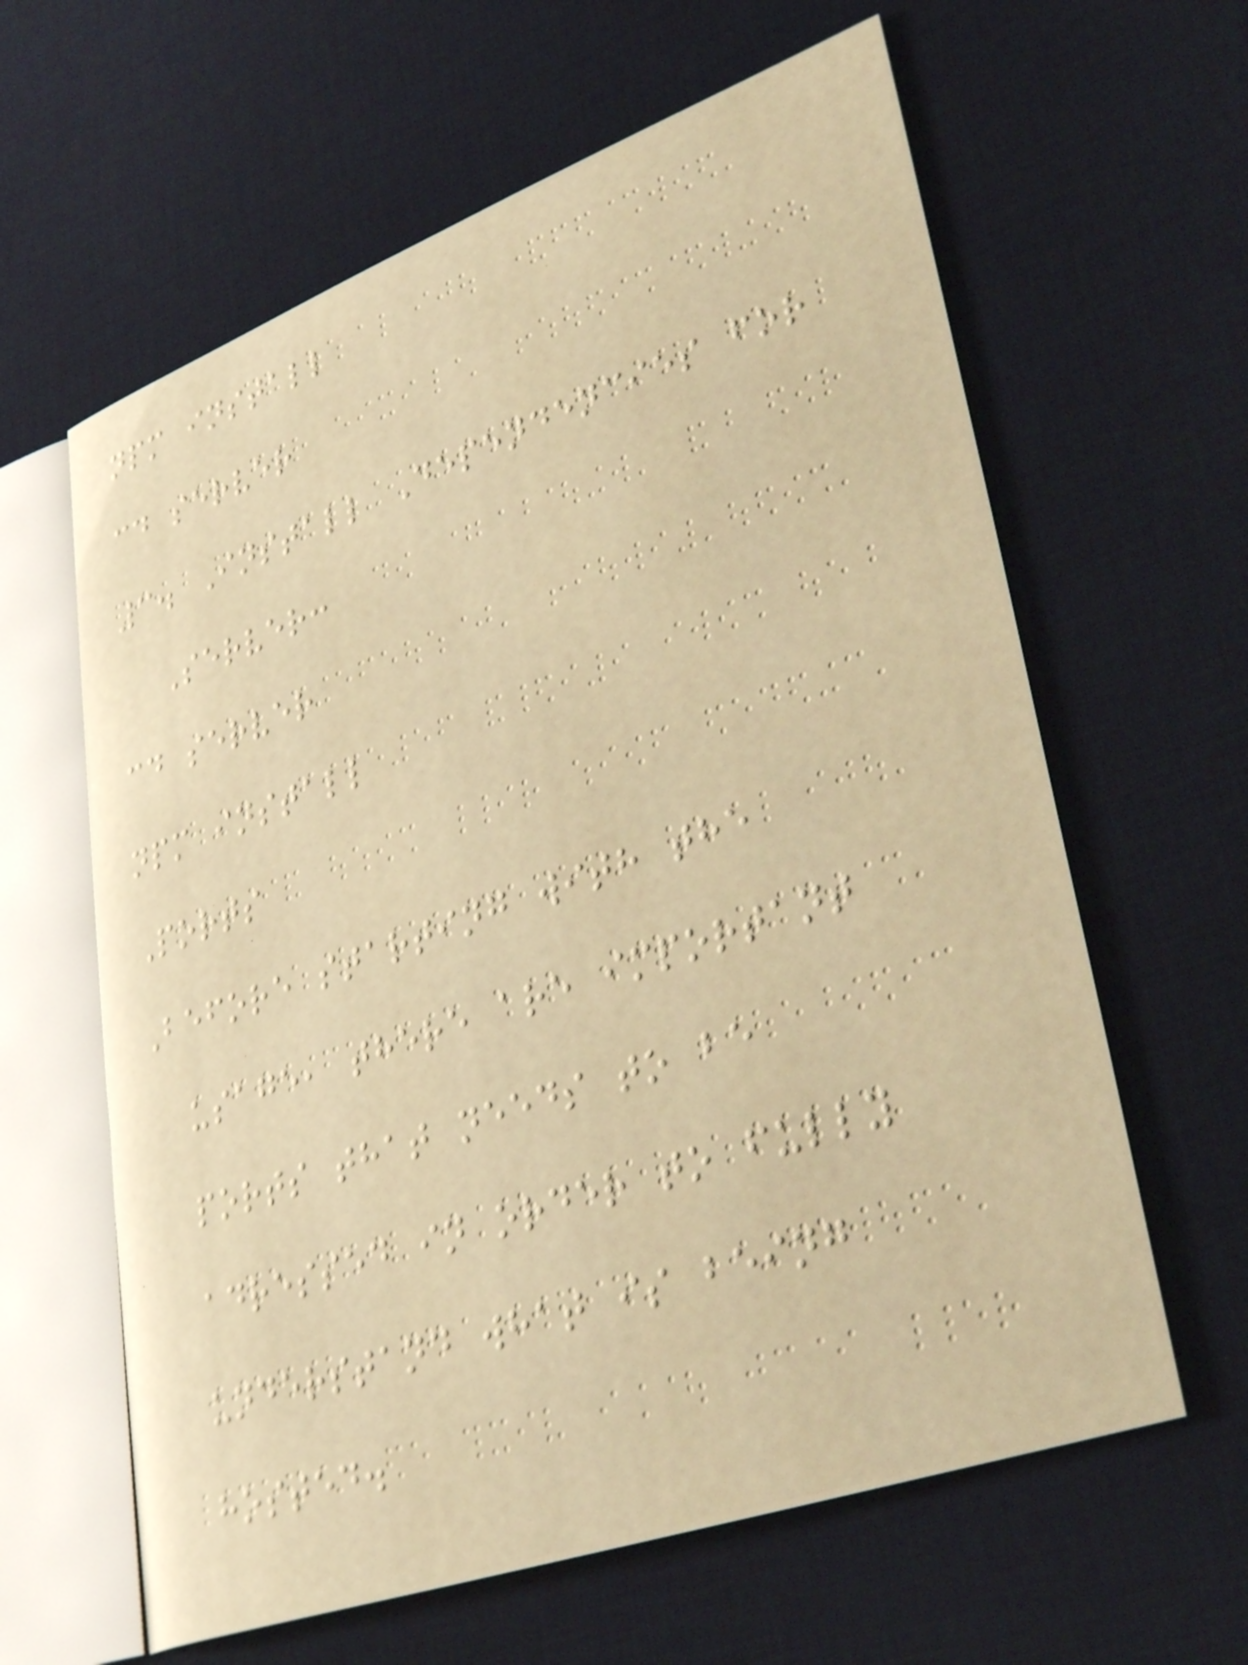npm install
cd server
3. Install Dependencies for
Server:
cd server
npm install
Ports
Before starting with the
usage, there are important
ports that needs to be
adressed in order to fully
understand what is being
hosted.
